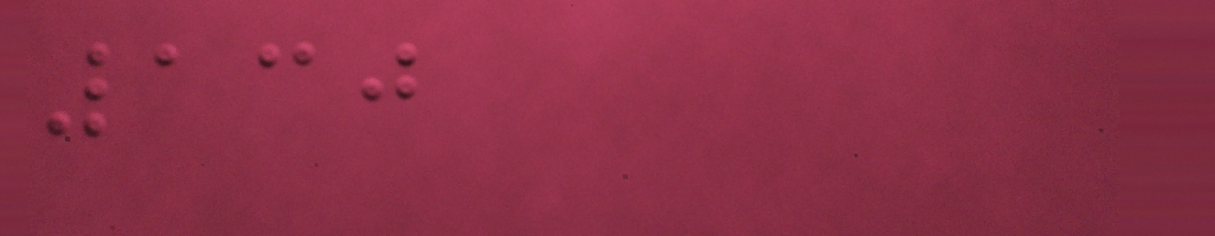130
